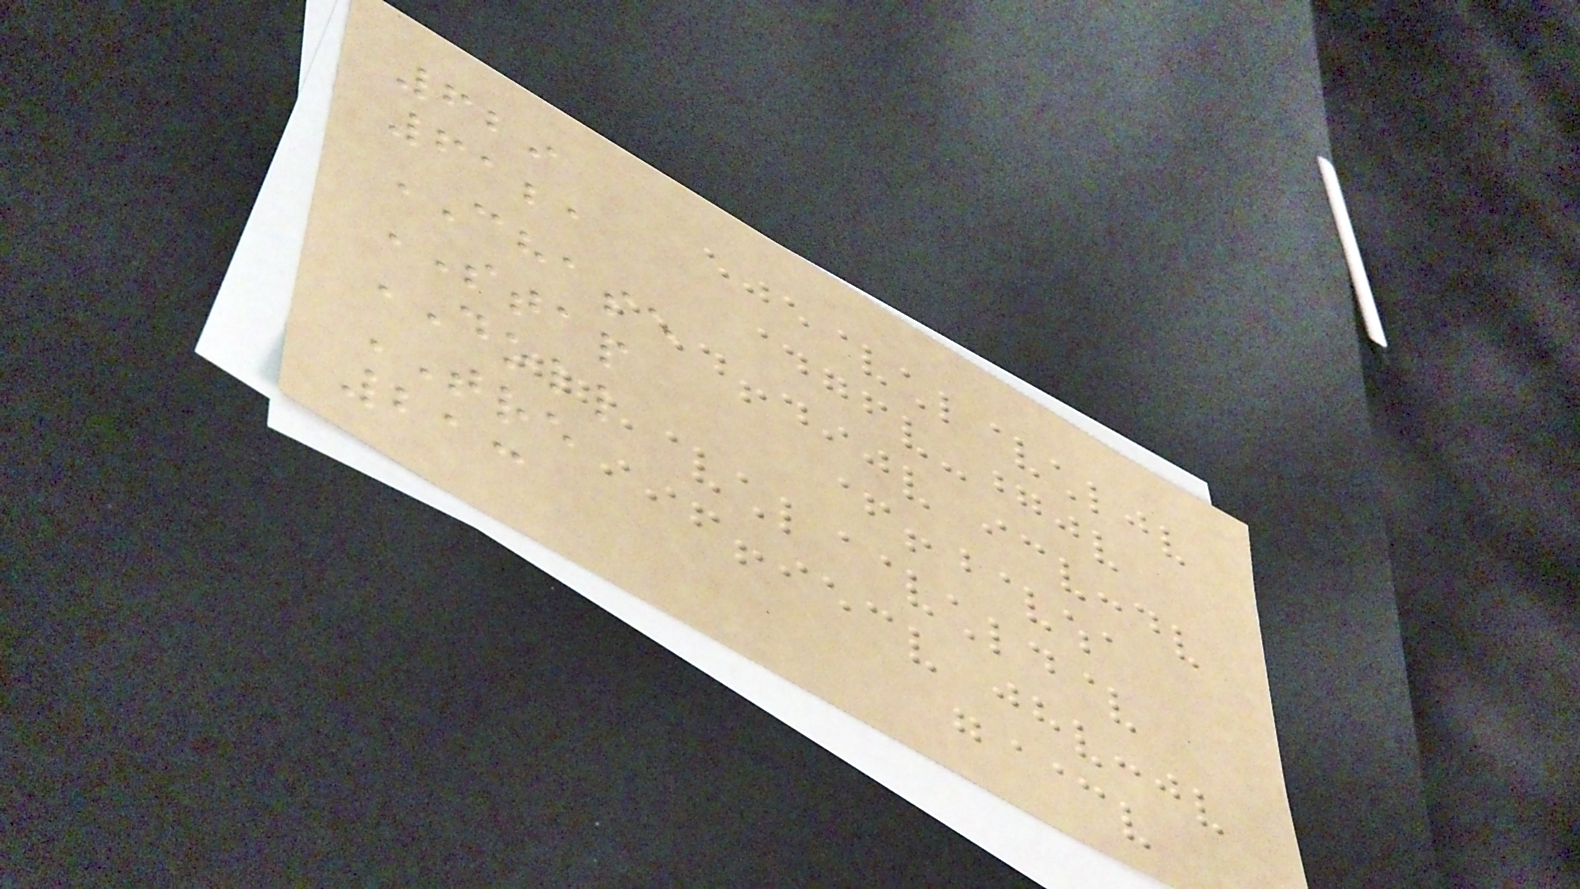629
6121
CHASE
STAP
DOLL
TRE
213
